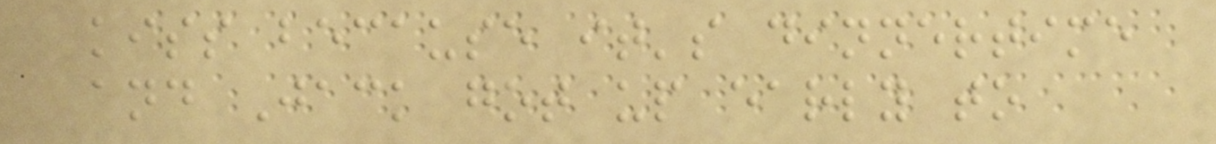kiss because it's dinnertime
and Jack got up early to
